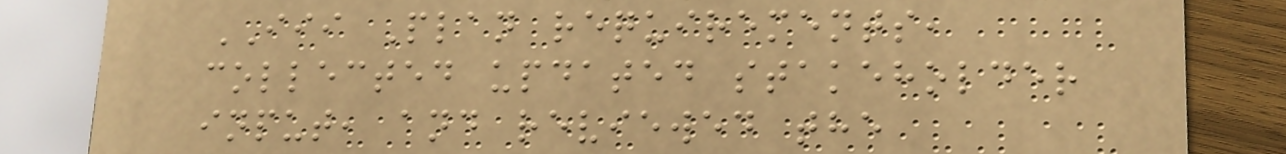III Plan requirements,
collected updated stakeholder
input, and reviewed the
